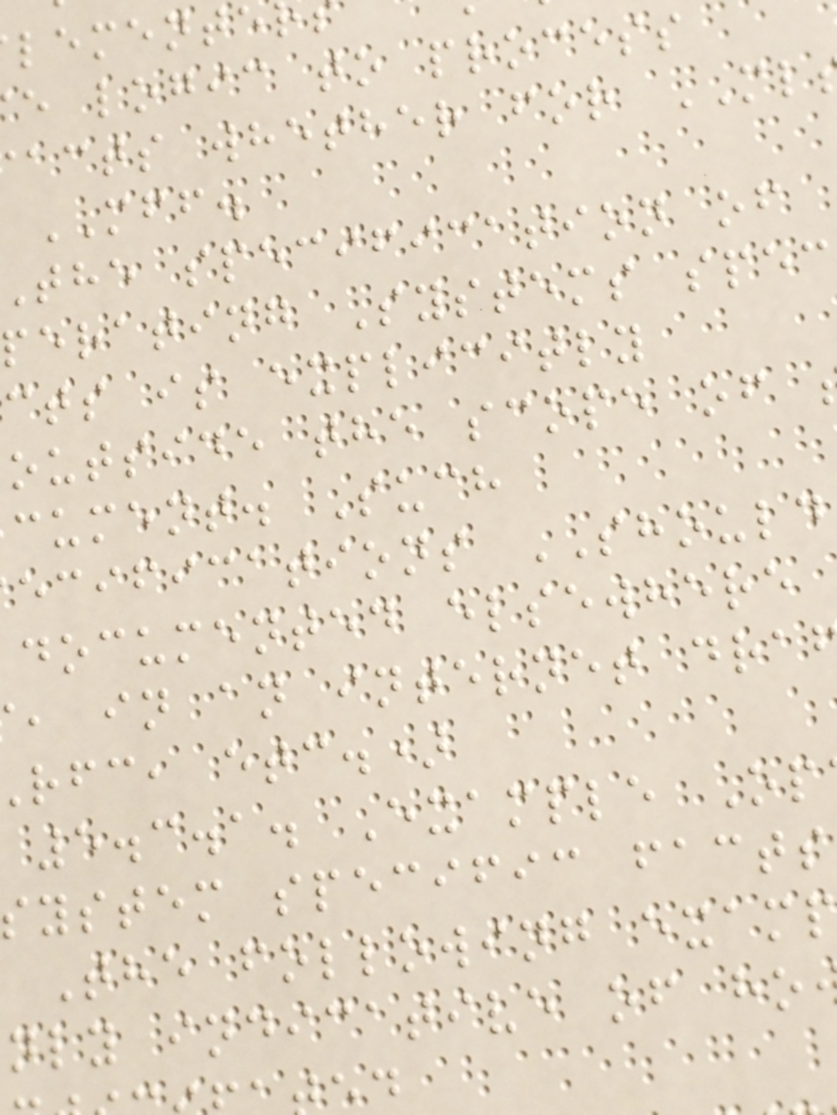e logic to process
acts whether for ML
MFF.
the specification of
perating Systems spec
cts is explicitly
outside the scope of
cument. Such
ecifications SHOULD
documented elsewhere
, in an internet dra
rfc, etc.)
5.3.1. Example Op
system specific facts
The following exam
nly indicative of ho
